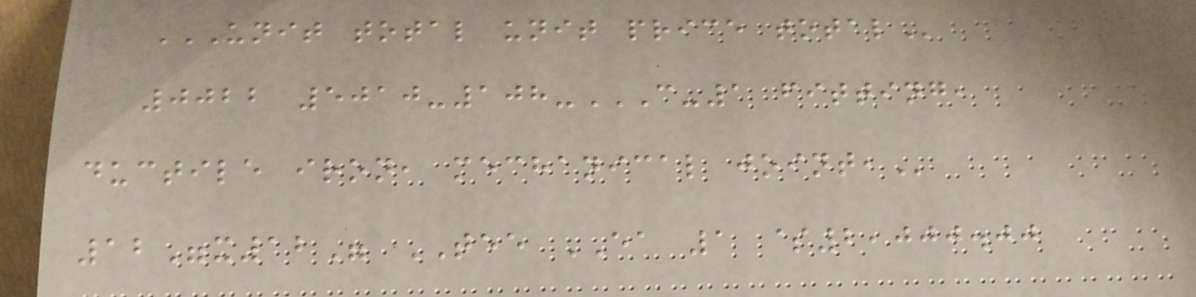UNIT TOTAL UNIT PRICE TOTAL
0022 5010-108-C-1 FITTING,
DUCTILE IRON, MECHANICAL JOINT,
12"x12" TEE EA 1 $2,000.00
